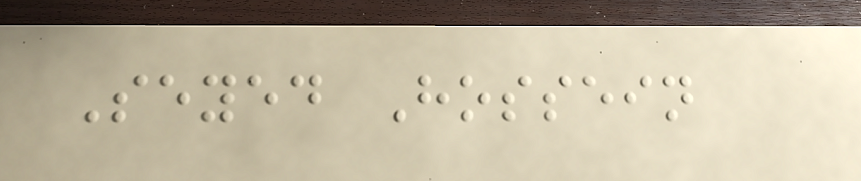Seyed Hossein
